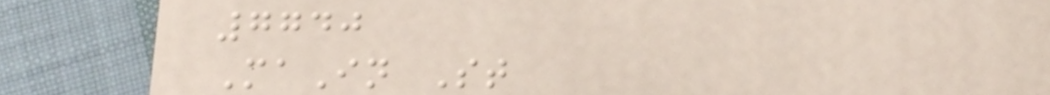7740
MaIn St
